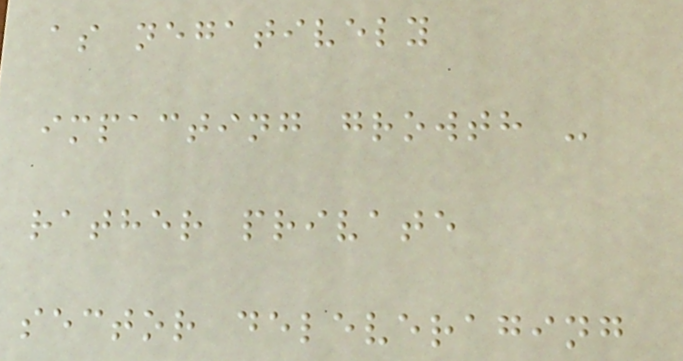as negatively
impacting growth -
rather private
sector deleveraging
